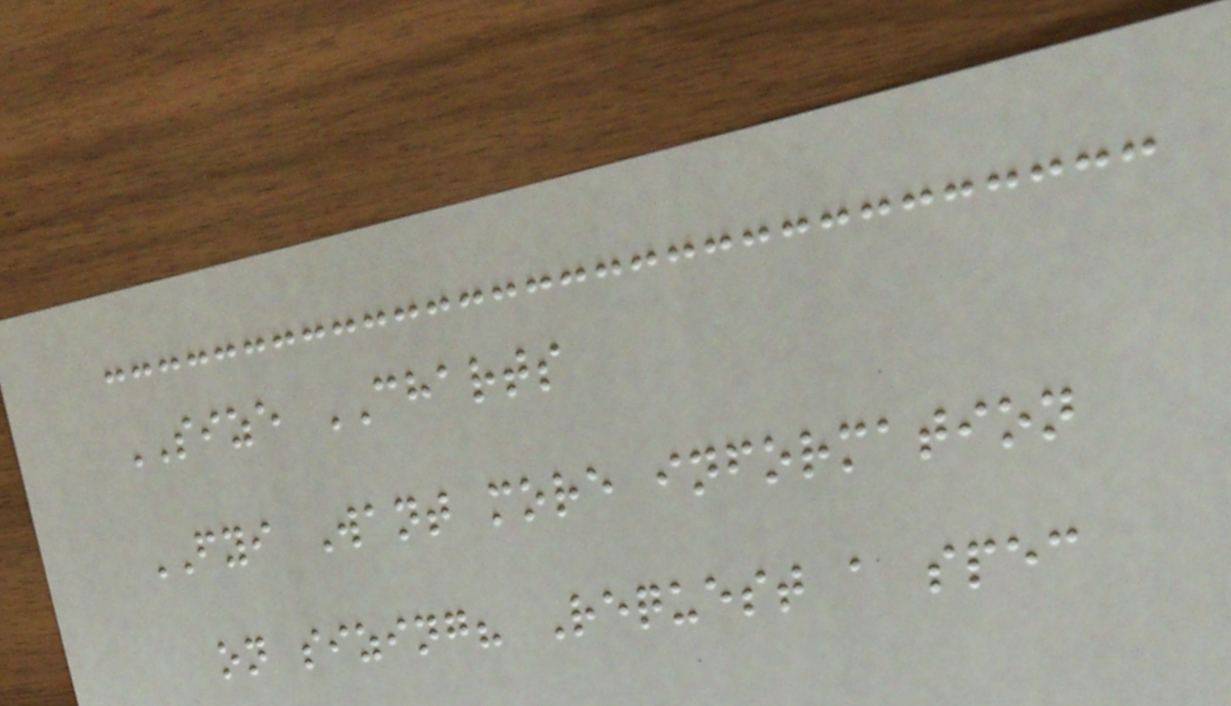SIZE CHARTS
FYI Want more information
on sizing? Request a spec
